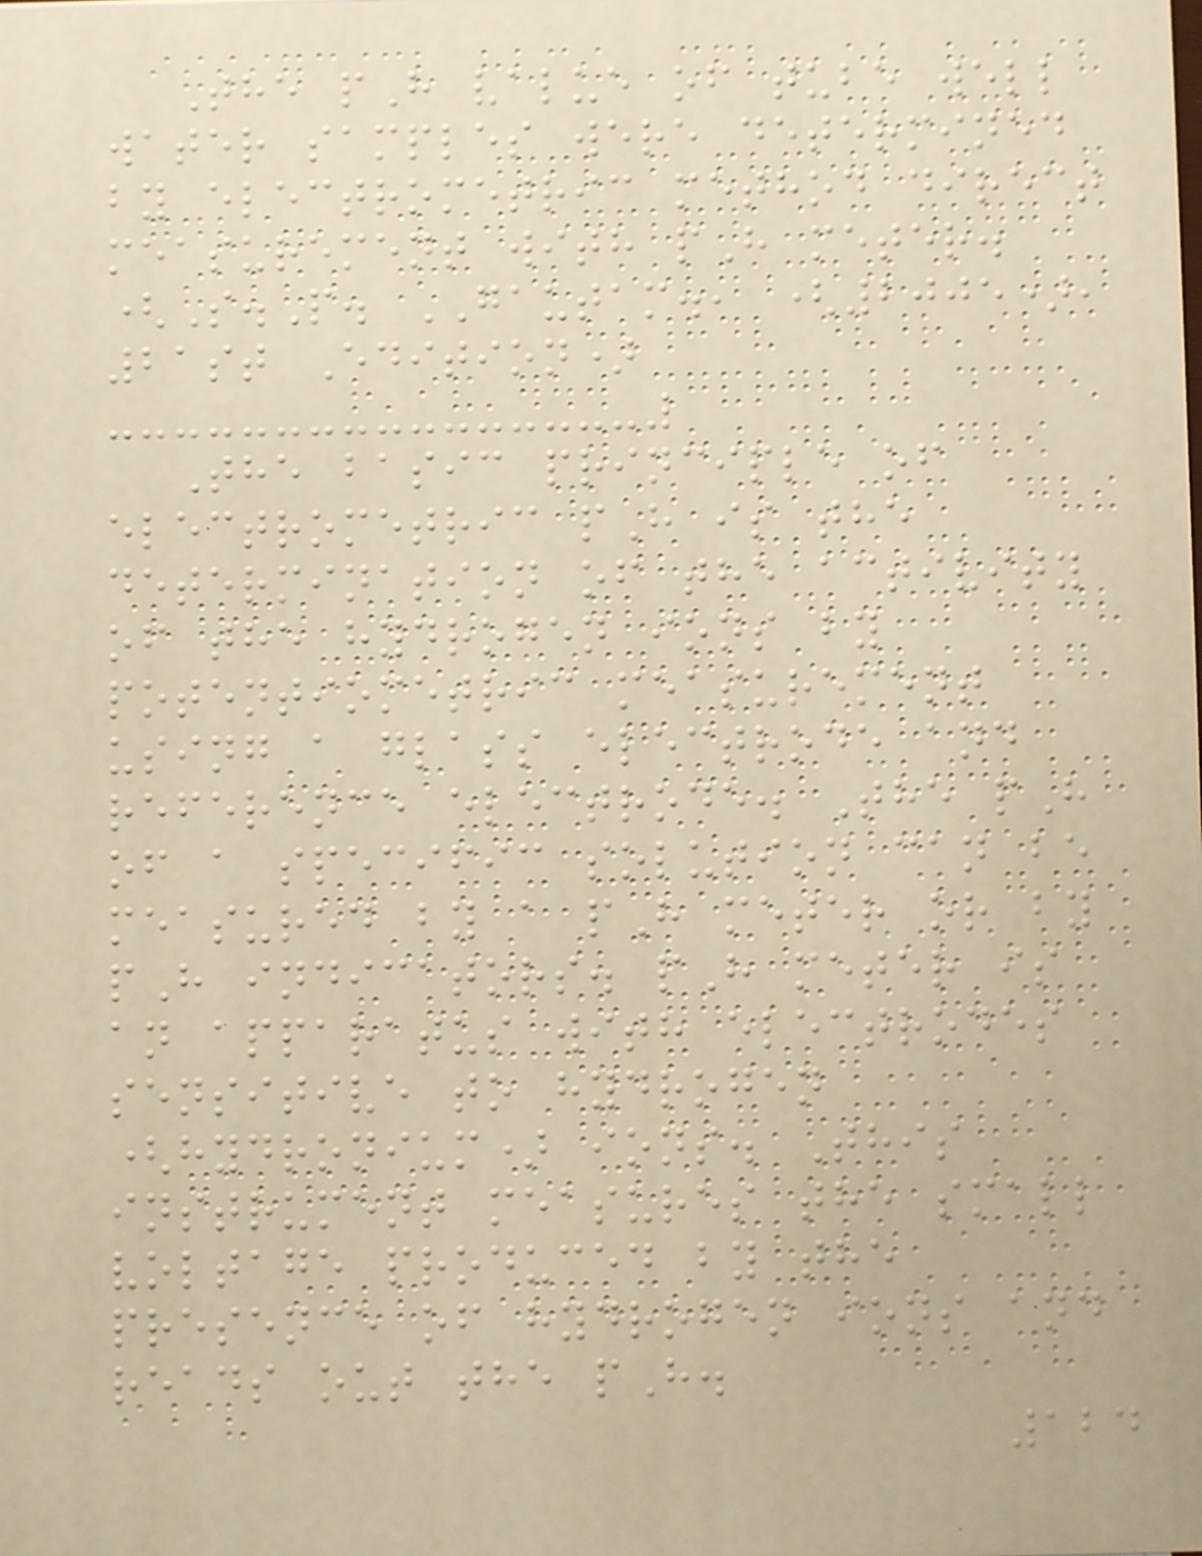The pH value of tube well
water samples were determined
by electrometric method direct
measurement with pH meter.
(S.P. GAUTAM., (2005),
21st Edition)
The basic principle of
electrometric pH is the
determination of the activity
of the hydrogen ions by
potentiometric measurement
using a glass electrode and
reference electrode. The pH
of a specific solution can be
measured by a pH meter or by
pH indicators. pH meter is
an apparatus with electrodes
sensitive to hydrogen
(hydronium) ions. This
instrument measures the small
voltage produced by the
presence of hydrogen ions and
reads out the pH.
124
